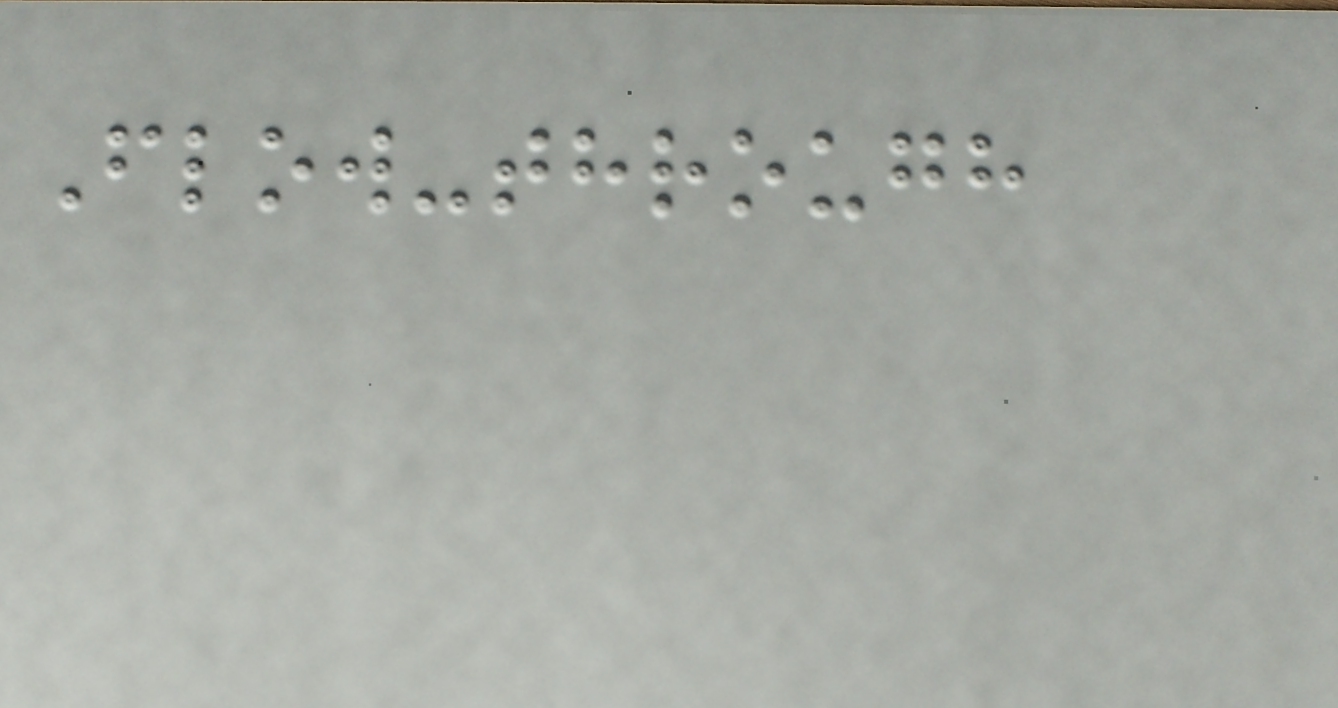Flow-through
